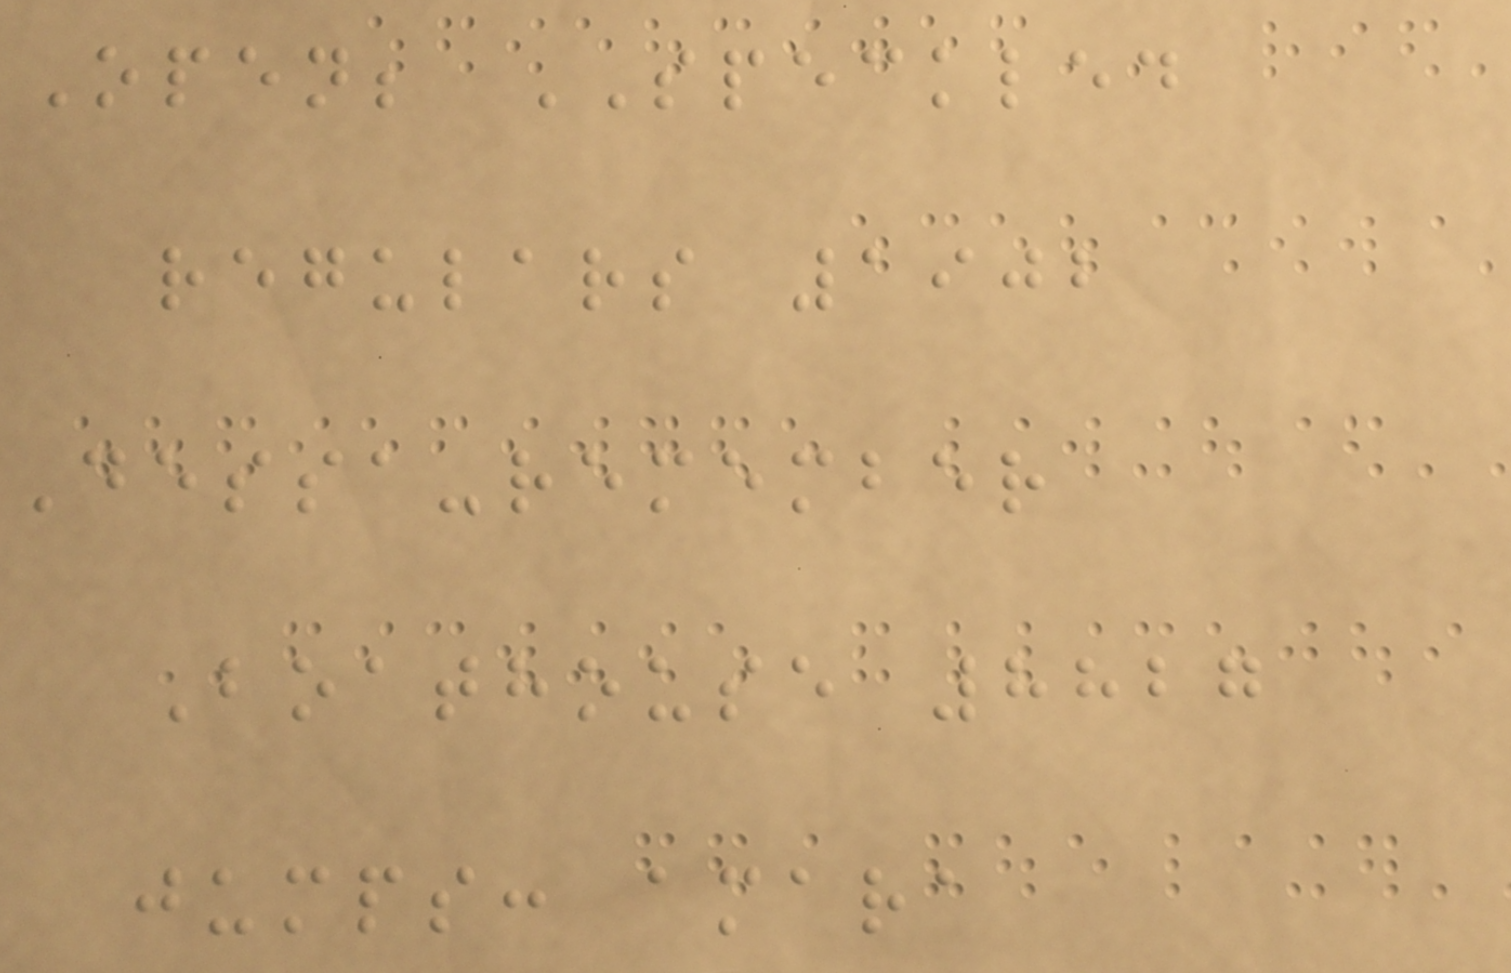Open; SPECKLED
regulars 1902
Dessa-remember
Boathouse 8827
jumps: amara
